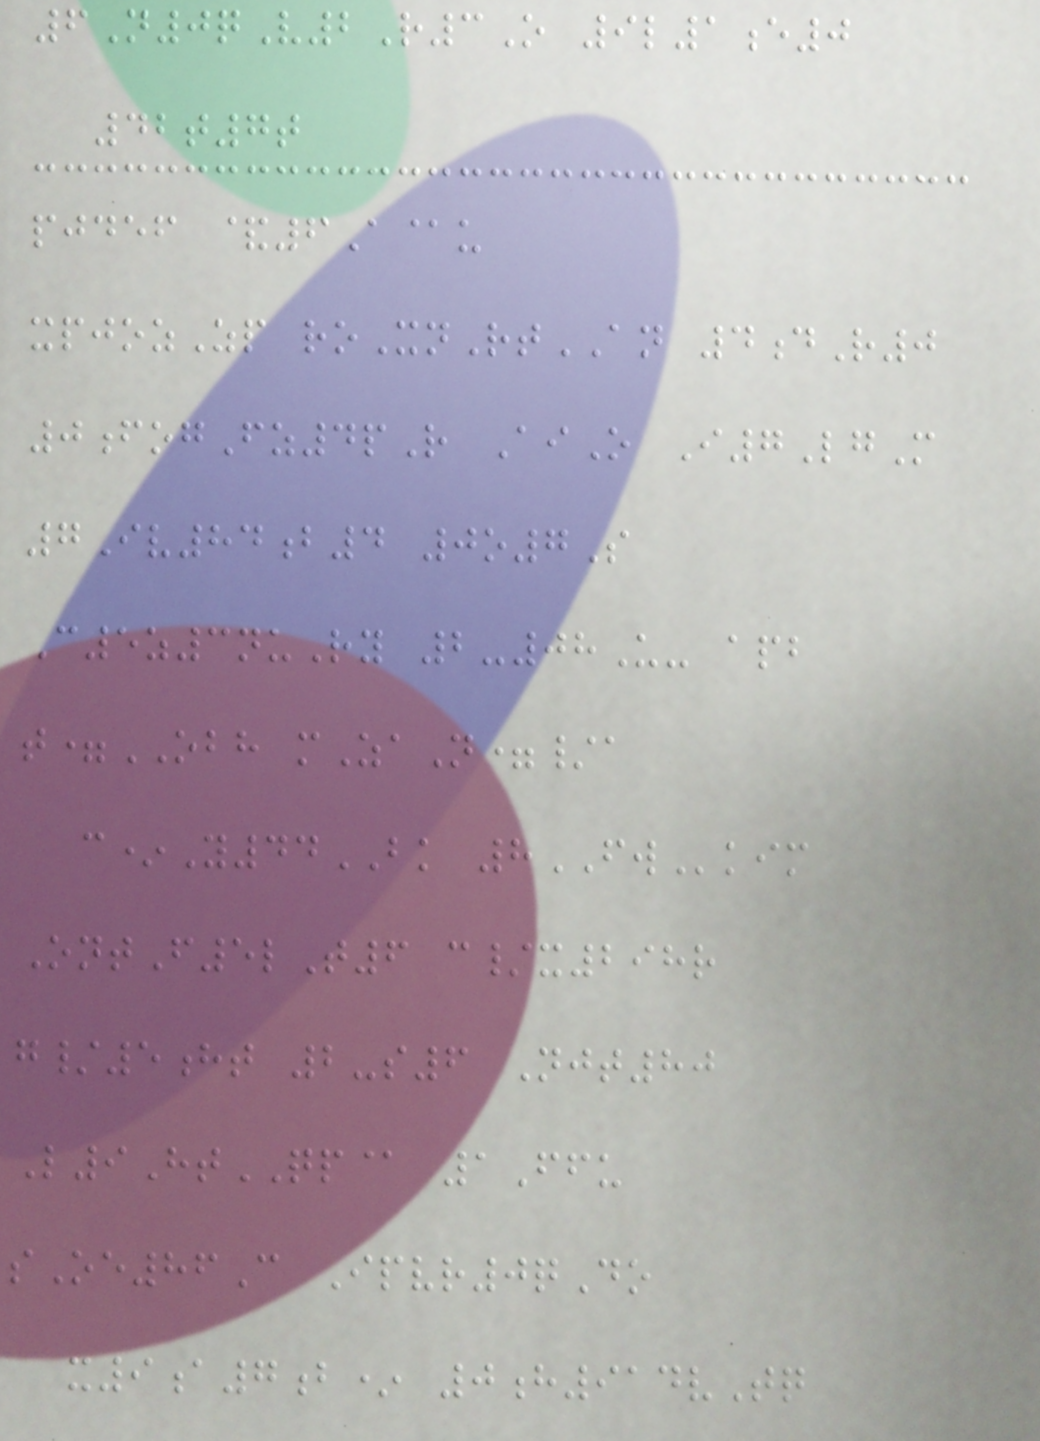6N0qV2R3O 9l1e0
42t7t
pjdef &6A@u
xpjozZp roXnRtAN 4dR0
0fogFz4pR AiO I7LgM
7Iv84b4 0o7S
C5z3nuRy 2-08U- apb
t=OBH mZaN=/a
c*Y44BK 8FWkim
OntF5lT6 c/x298r
g/5ht 2-s6 Njt80
L9HtQP@ 1Ffu
sOe86C Ipvr0qDo
x9a7b* 0h914vTq
